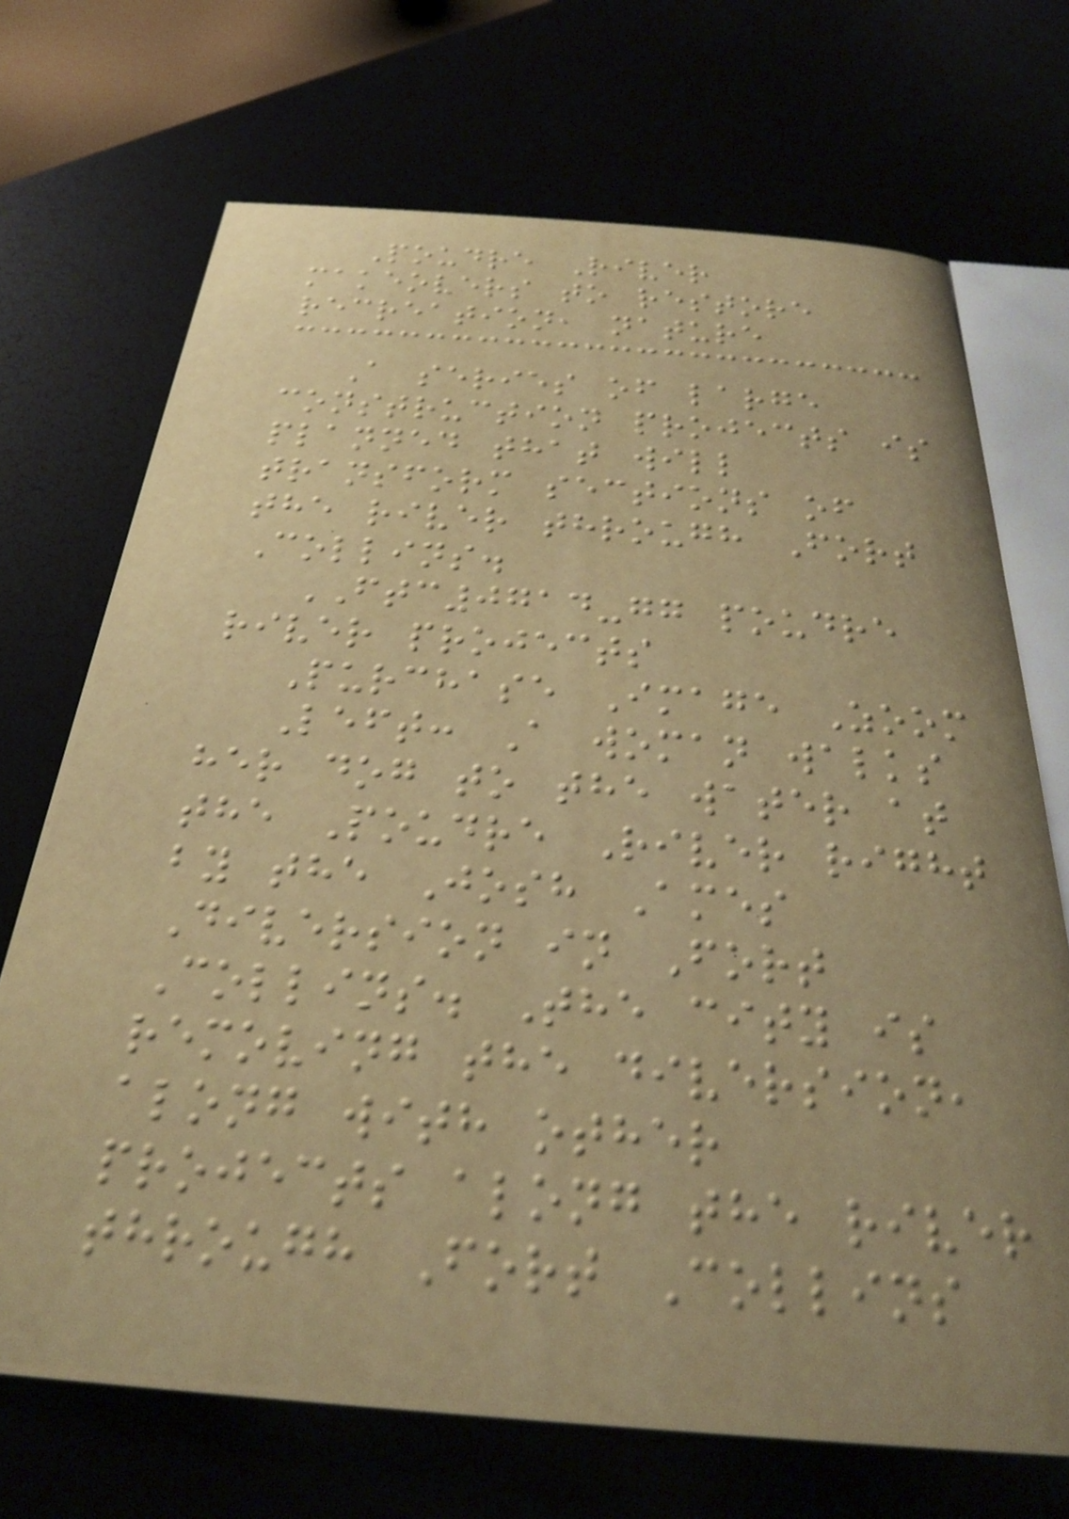Poudre River
makeovers to restore
recreation, nature
A series of large
construction projects is
planned that will
transform sections of
the river through Fort
Collins.
FTC0714-gg poudre
river projects
Purchase Image Zoom
Left: A woman walks
her dog to the water at
the Poudre River right
by the Josh Ames
Diversion in Fort
Collins. The city is
removing the diversion,
along with other
projects along the river
through Fort Collins
